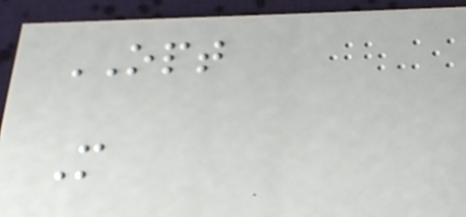OPT
M
